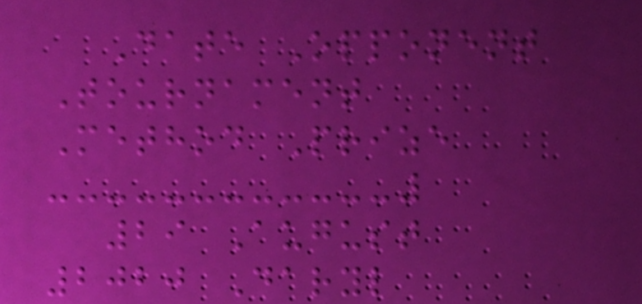Date Opponent
Tournament
Method Prize
29 August
2020 Daryl
